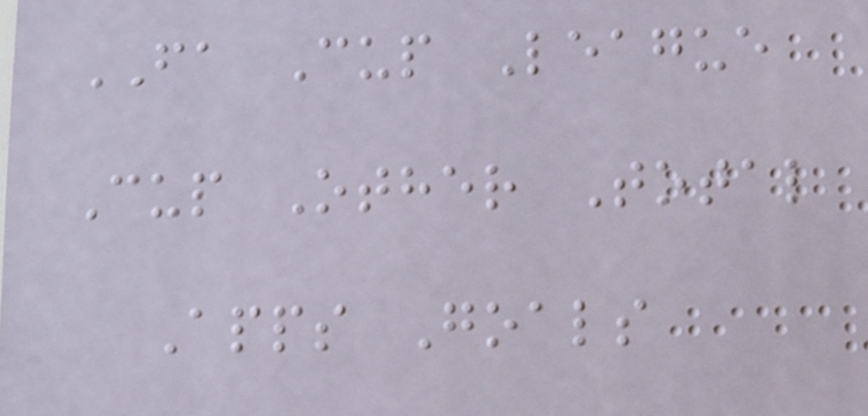FA Cup League
Cup Other Total
Apps Goals
